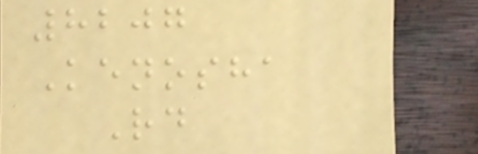8207
Kenosha
Rd
